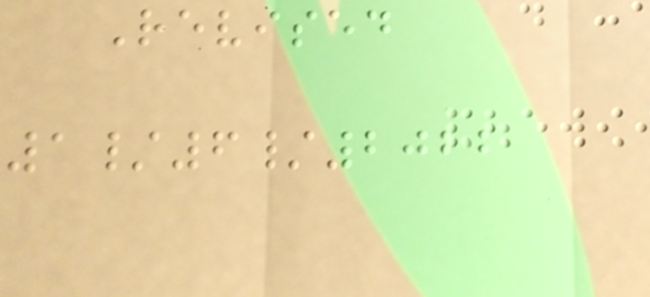Revised
1/6/2022
